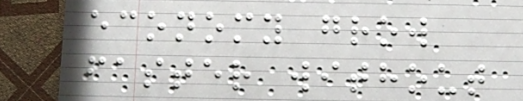economy grow
faster without
